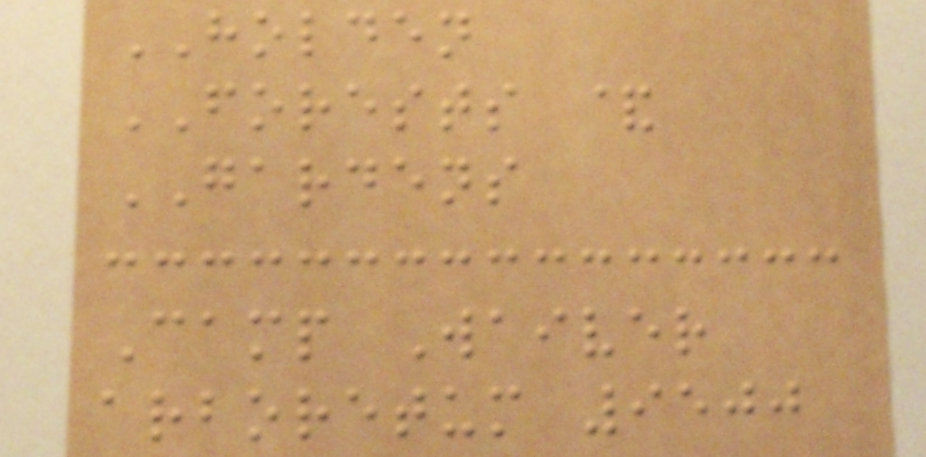HOLDEN
FORESTS &
GARDENS
Camp Waiver
arboretum 9500
